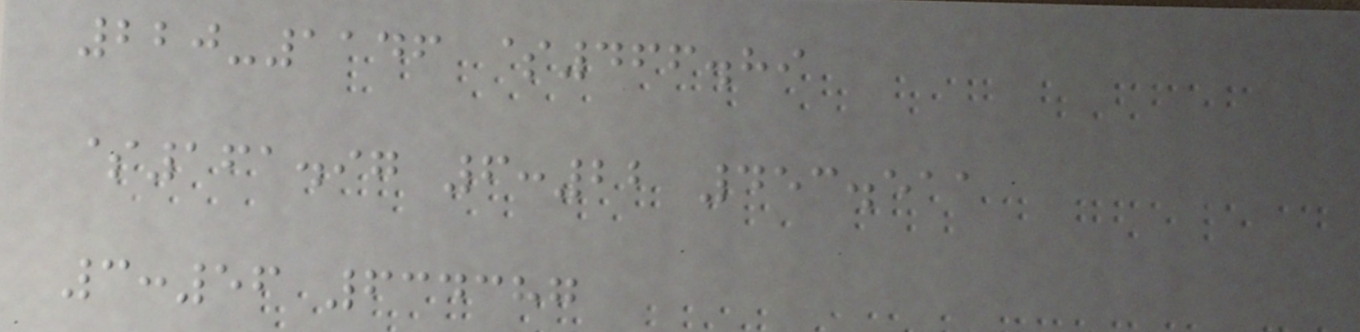220-1146 $466.89
$161.97 6:22 453.511
3:56 634387
